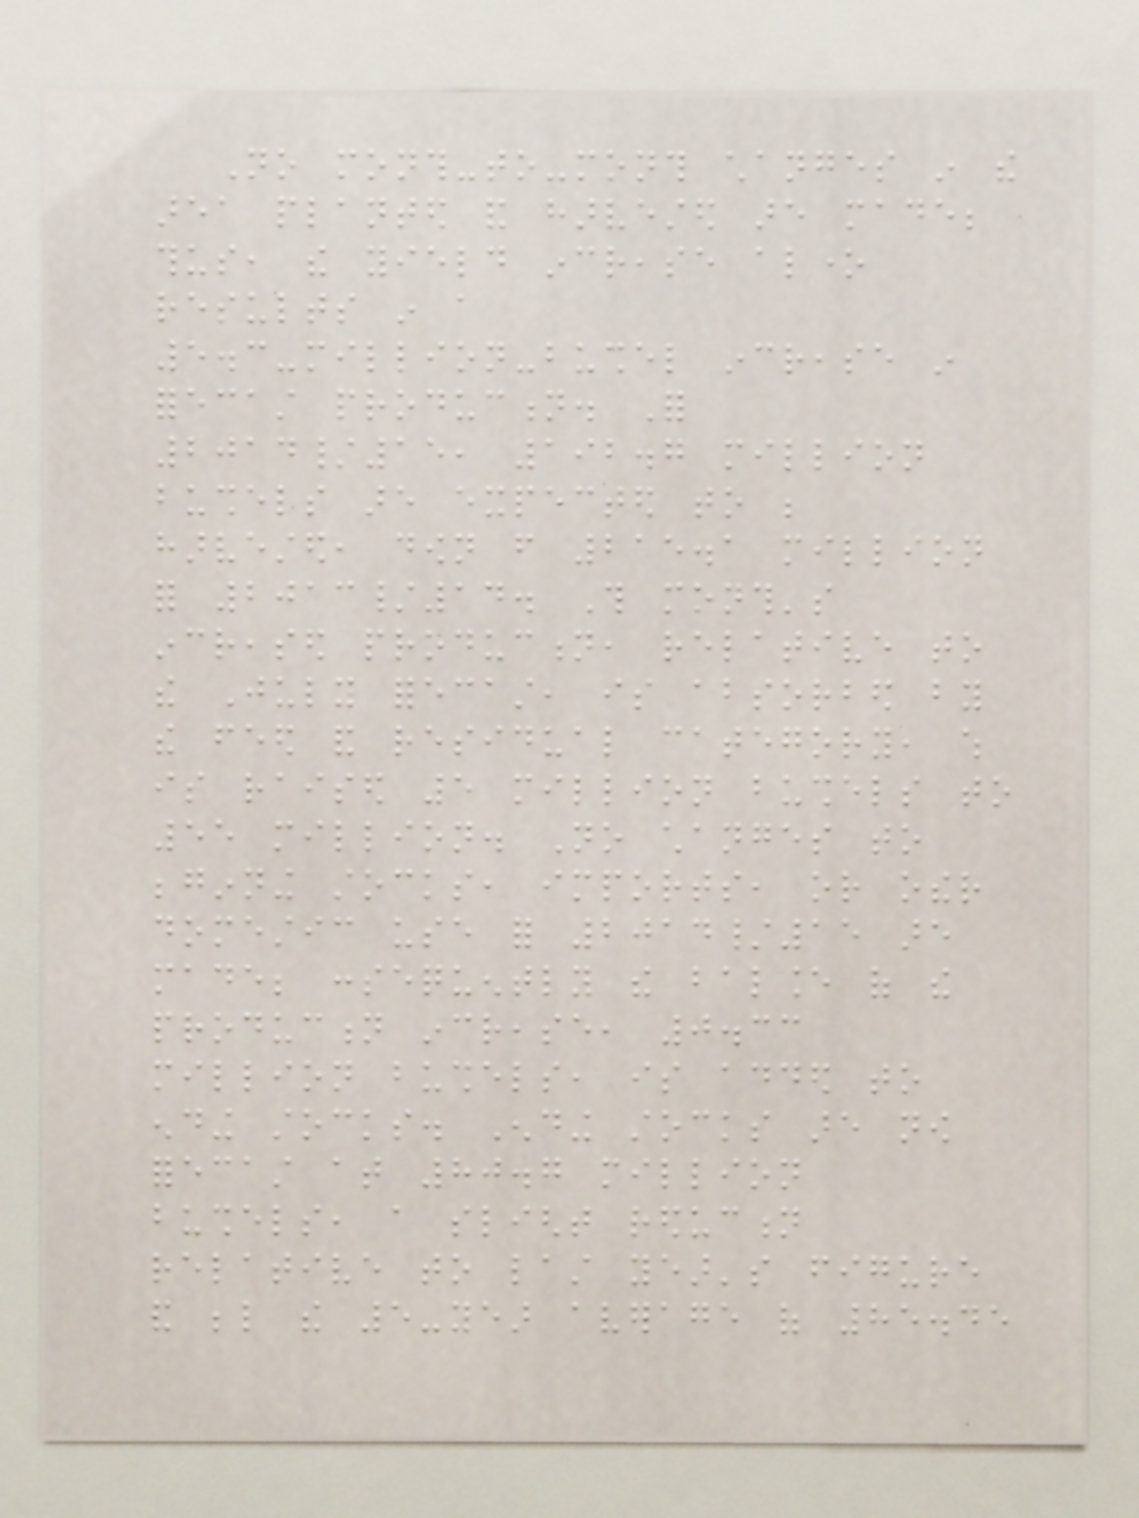No month-to-month changes in the
area planted and harvested are made;
thus, the yield increase alone
results in a
5.3-million-bushel increase in
forecast production. For
2014/15, 192.7 million
bushels are expected to be
harvested, down from 215.1 million
for 2013/14. This month's
increased production, relative to
the July forecast, is absorbed by
the feed and residual category, which
is raised 5 million bushels to
55 million. No changes to
beginning stocks, imports, or other
domestic use for 2014/15 are
made; consequently the balance of the
production increase, 0.33
million bushels, is added to
ending stocks. Ending stocks are now
forecast at 80.7 million
bushels, a slight reduction
relative to last year's figure
and below the 5-year average of 85.45
